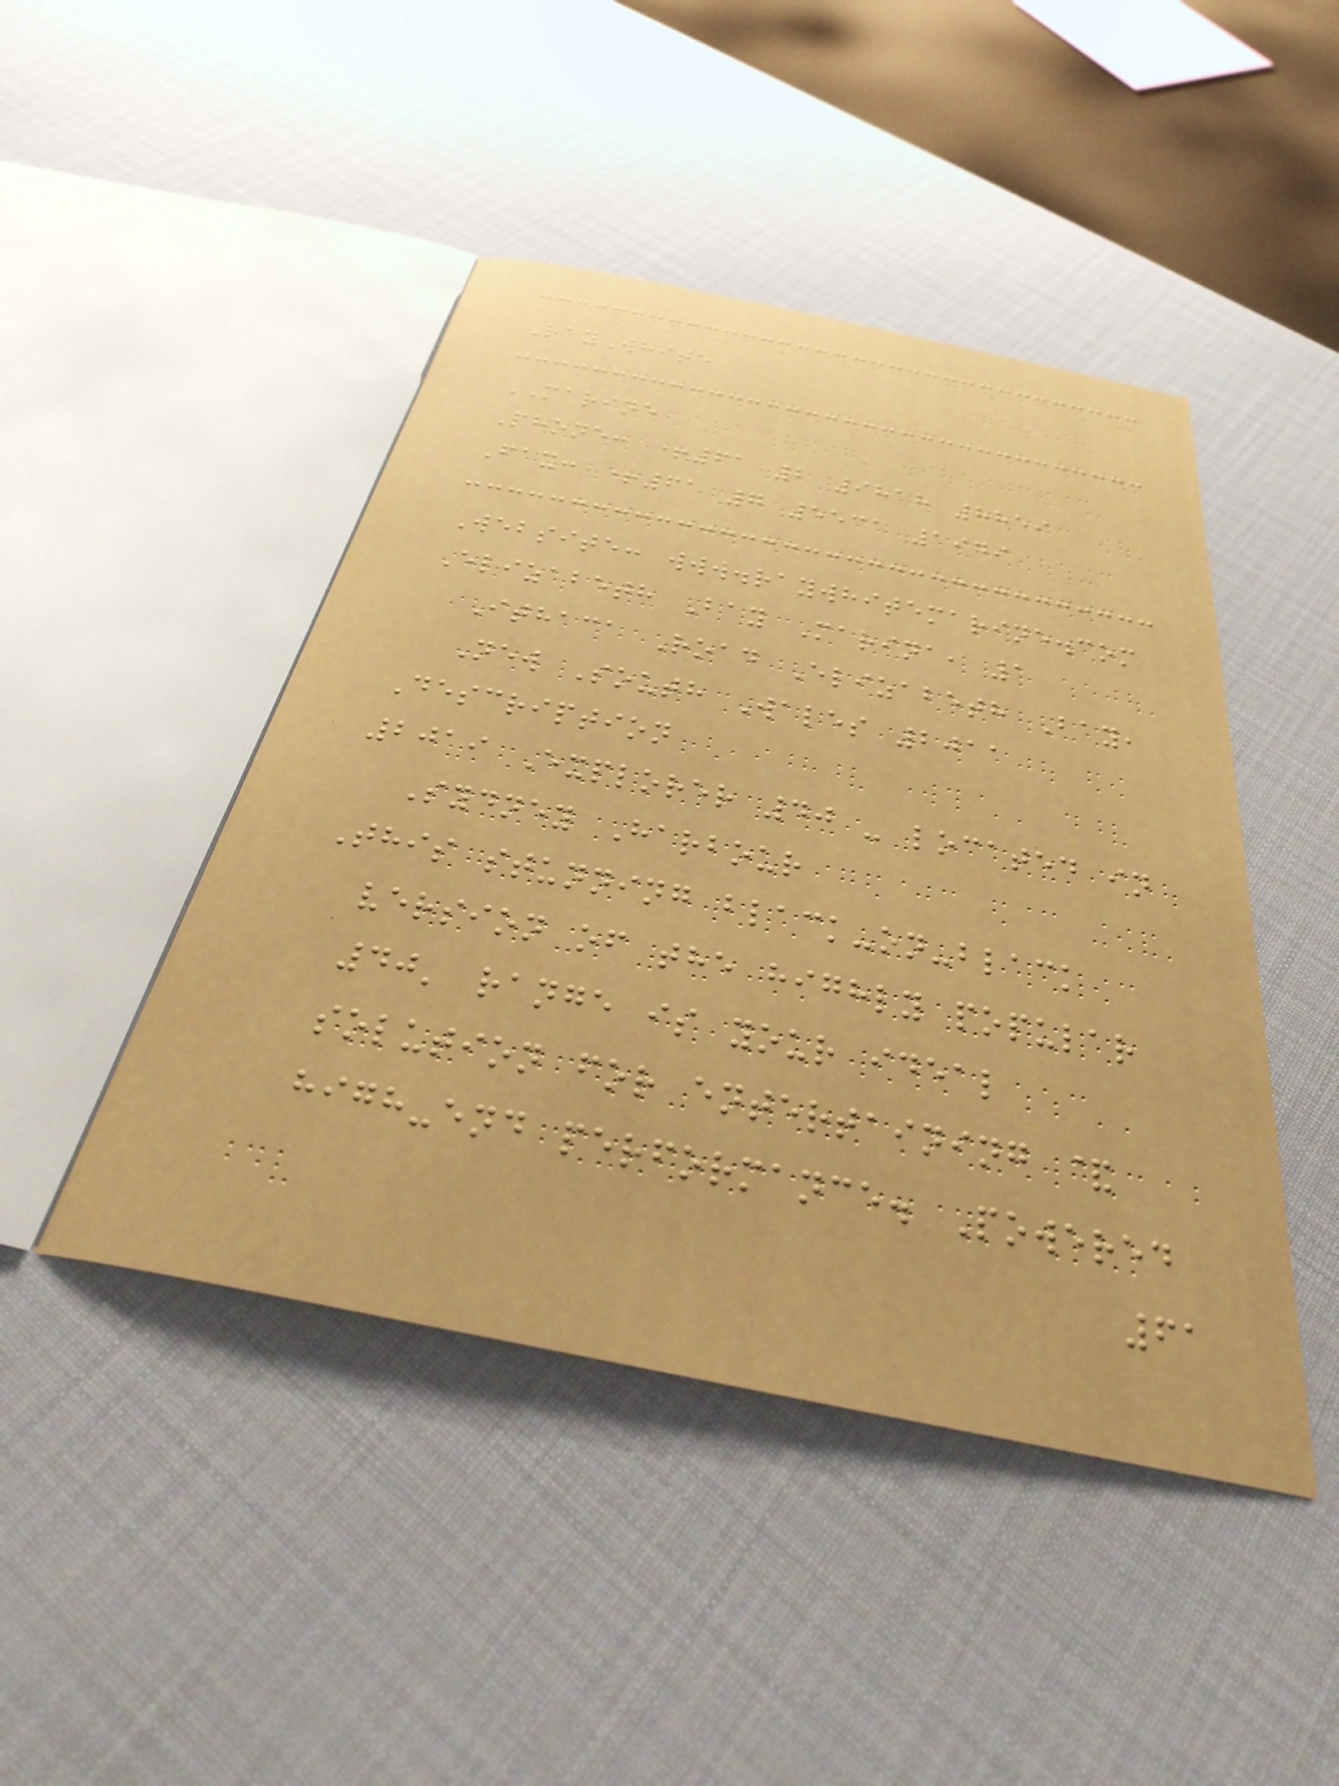RayWhite
MARINE
Phone: +61 2 9818 8859
Fax: +61 7 5531 1979
Website: www.raywhitemarine.com
Elizabeth Bay Marina, 1
Ithaca Road Elizabeth Bay,
New South Wales 2011
Description
2019 Explorer 40 - located in
Sydney Harbour
This stunning black-on-black
version of the highly popular
40' range is your ideal
solution for entertaining &
high-end performance. Powered
61
